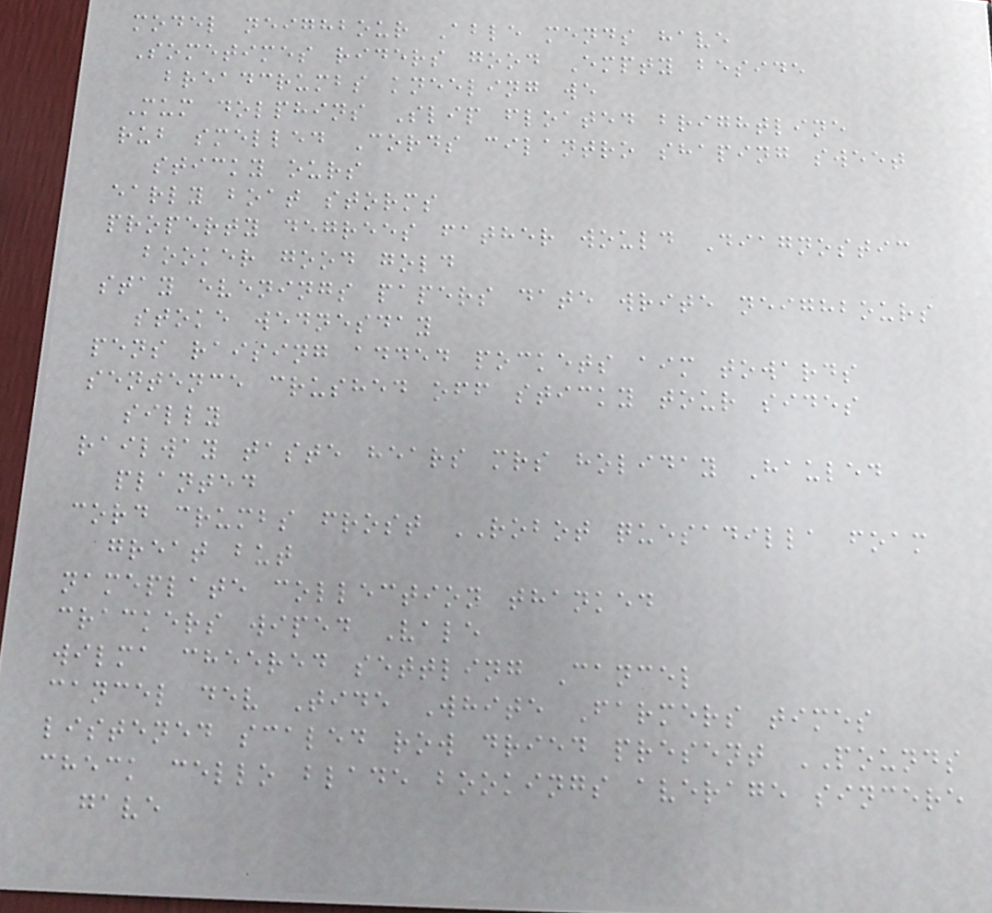model neighbour Able mends have
Sometimes riders good Empty beside
breadcrumbs kneeling we
Mum dolphins Slip floated brightline
rub smelled Cords cilantro shaping sweet
sticky ours
early boat storms
property degrees father would Diagnostic
booker good gold
stay evenings papers date write neighbours
stoke wednesday
pens raising added pockets aim towards
sentence crushed off sticky tour sides
silly
railway taste hears mrs holiday Hauled
planted
cord crumbs frost ROBOT quesadilla foam
great but
nameplate collection thanked
crackers wiped Vale
wilma cheered settling Cancel
cancel dev Tide White Farmers times
listened scaled row dried present POUNDS
check cello blade bookings average sincere
gave
